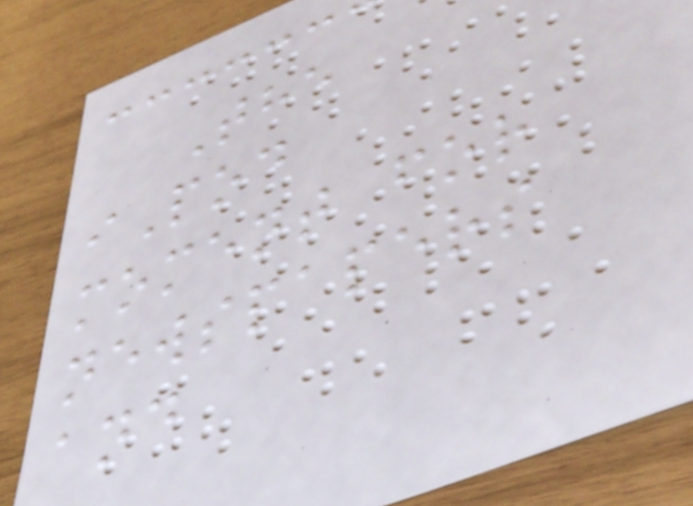The
iPod
moment for
newspapers
and
